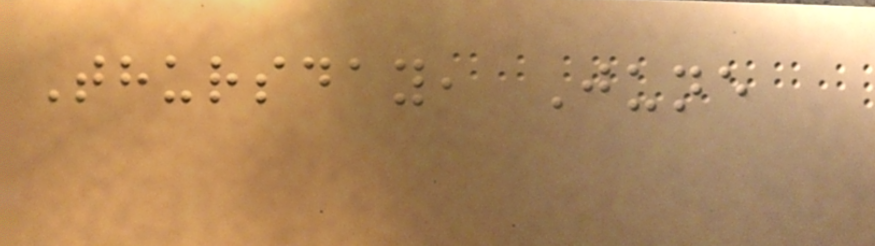Thursday, June
